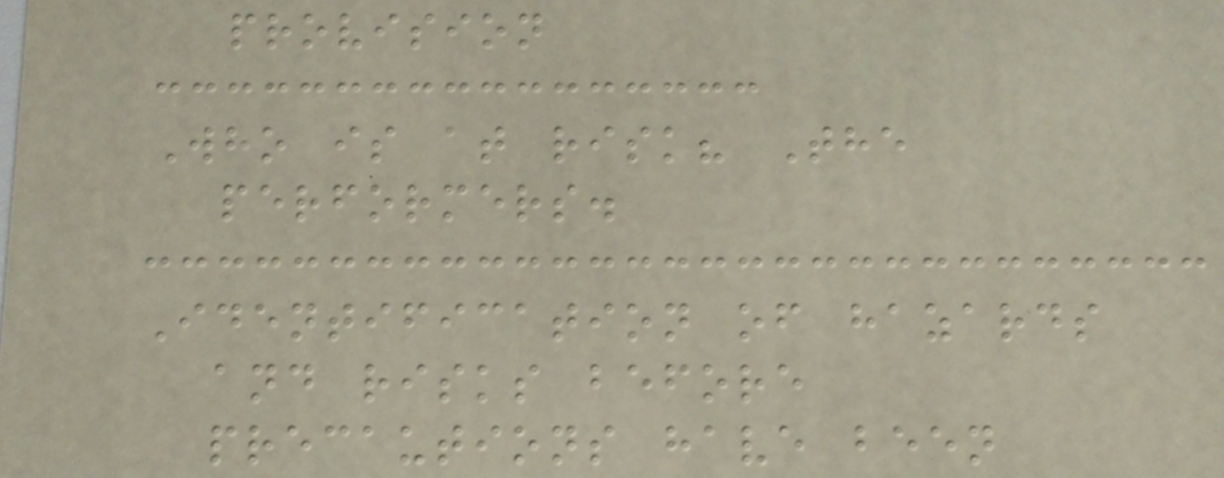provision
Who is at risk? The
performers.
Identification of hazards
and risks before
precautions have been
